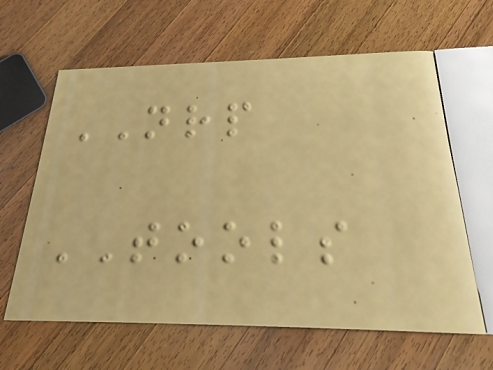NRP
TOOLS
